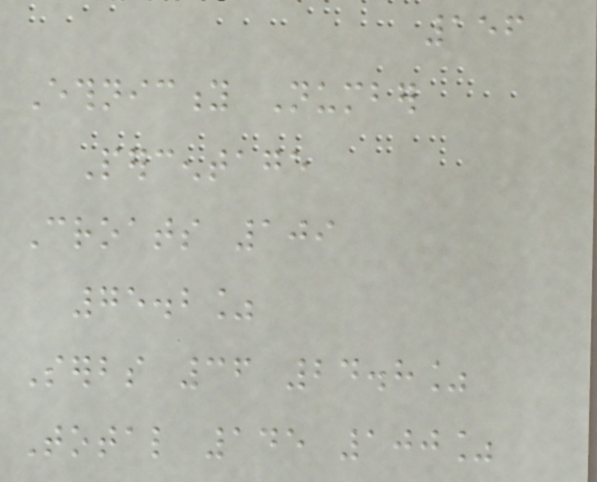156
Ethnicity Number
Percentage
Croats 109
75.2%
Serbs 36 24.8%
Total 145 100%
